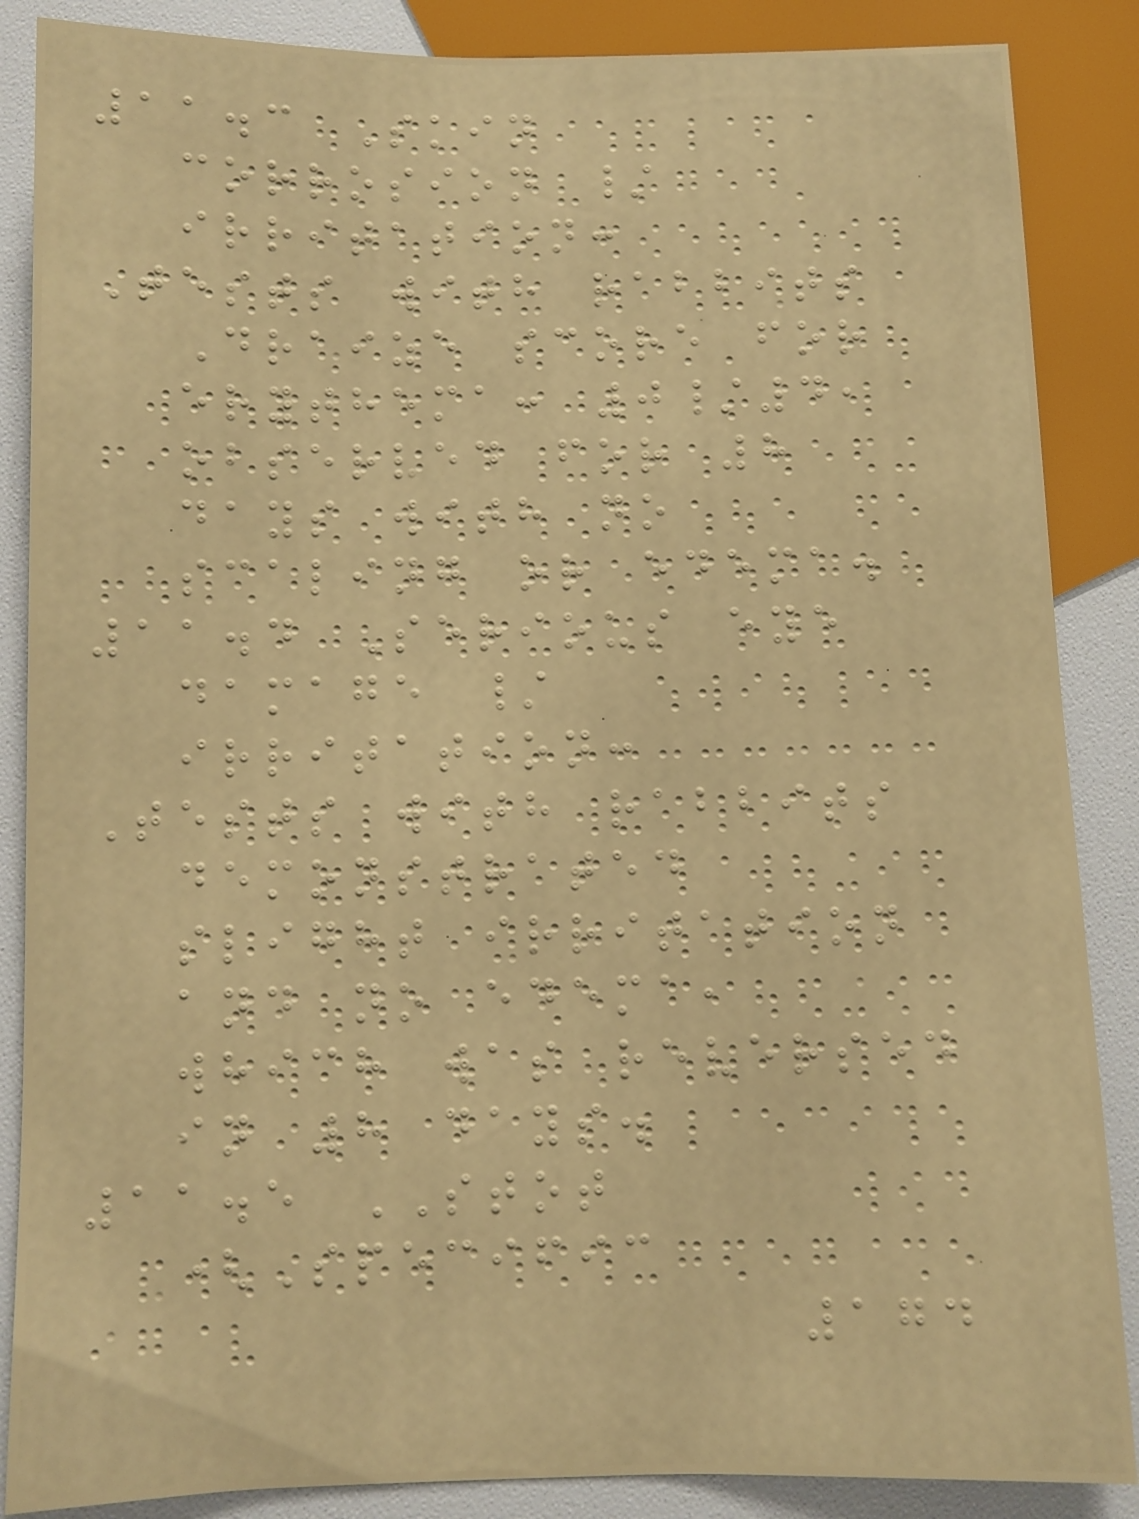11.3 Skin
corrosion /
irritation:
Tests with rabbits
Draize score for
erythema: 0/4,
observed for 8
days with no
scaling or edema.
11.4 Serious eye
damage /
irritation:
Tests with rabbits
demonstrated
slight irritation
and no edema,
which was reversed
in 8 days.
11.5 STOT
(Specific
174
